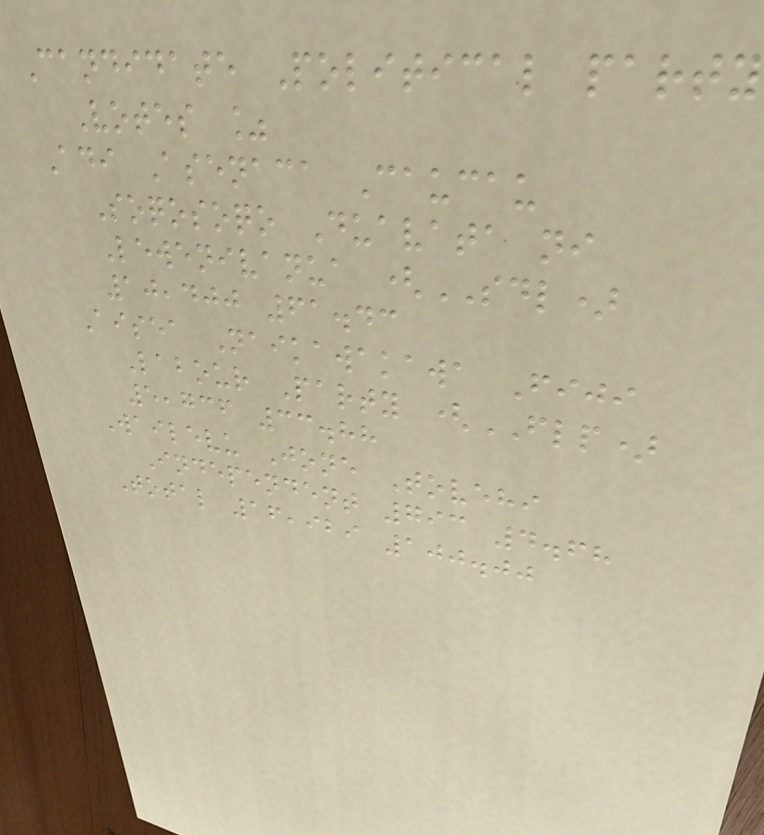Candidate Political party
Votes %
Adi Asenaca Caucau
Soqosoqo Duavata ni
Lewenivanua (SDL)
10,400 61.43
Aisea Naikawakawa Fiji
Labour Party (FLP)
5,736 33.88
Wailevu Jone Tovehi
Independent 793 4.68
Total 16,929 100.00
